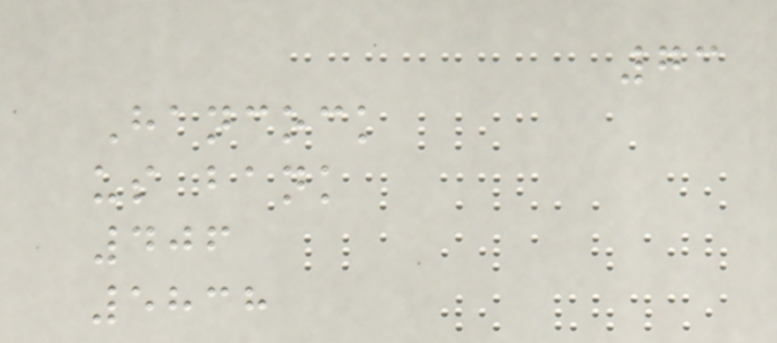73
Hancock
us bank
406
5838
